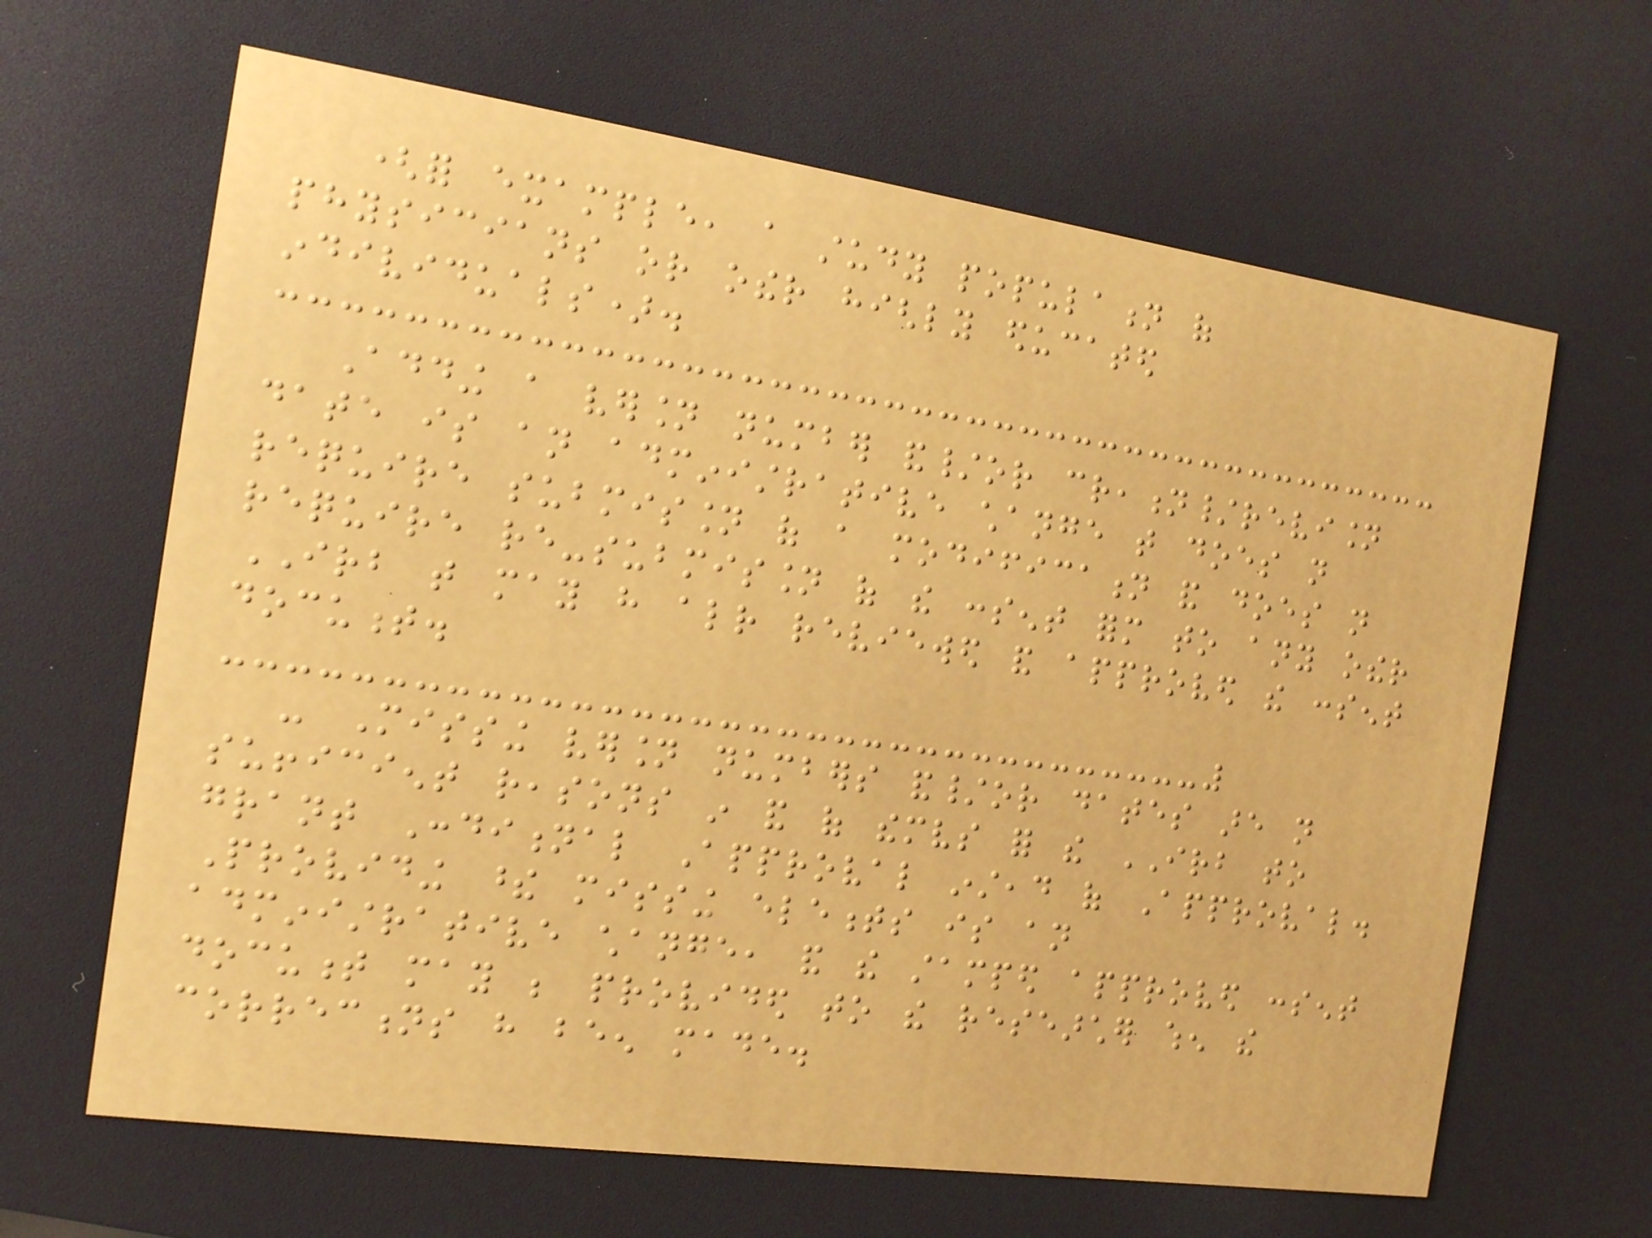(for example, a study population of
physicians or other highly educated
individuals).
Adding a version number and/or creation/revision
date is an administrative change that does not
require submission of a modification and does not
require re-submission of the consent form to any other
IRB that may have already reviewed and approved the consent
document.
- Missing version numbers and/or dates are not
sufficient reasons in and of themselves for the IRB to
grant Conditional Approval instead of Approval.
Providing these missing elements is an
administrative change, and the stamped approved consent
document may be provided to the researcher when the
corrections have been made.
